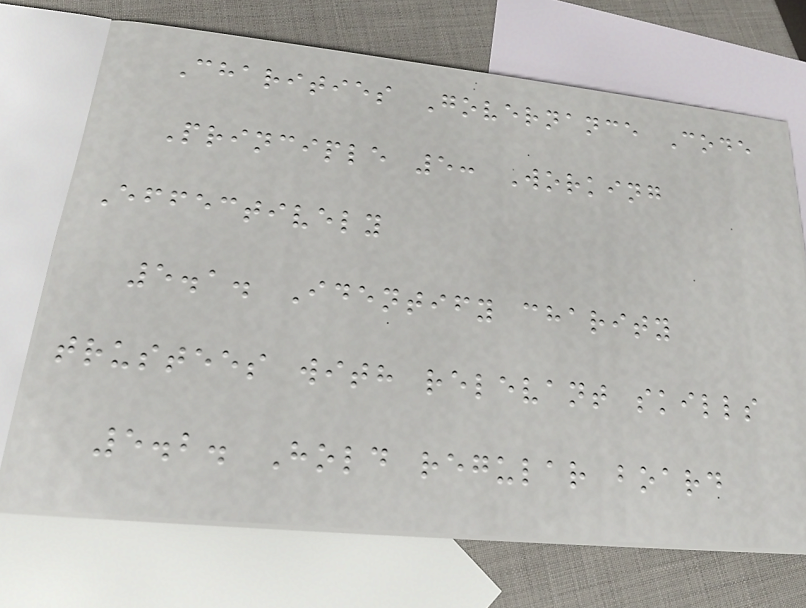Charities Governance Code
Principle 5: Working
Effectively
5.1. Identify charity
trustees with relevant skills
5.2. Hold regular board
